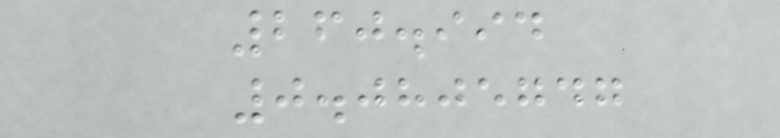260.994
0.0805747
